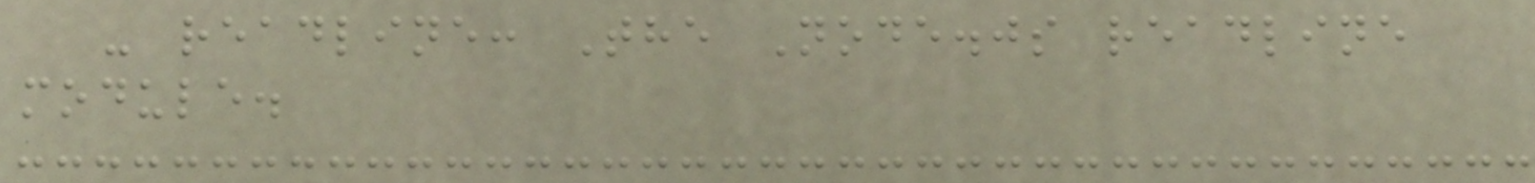- readline: The Node.js readline
module.
